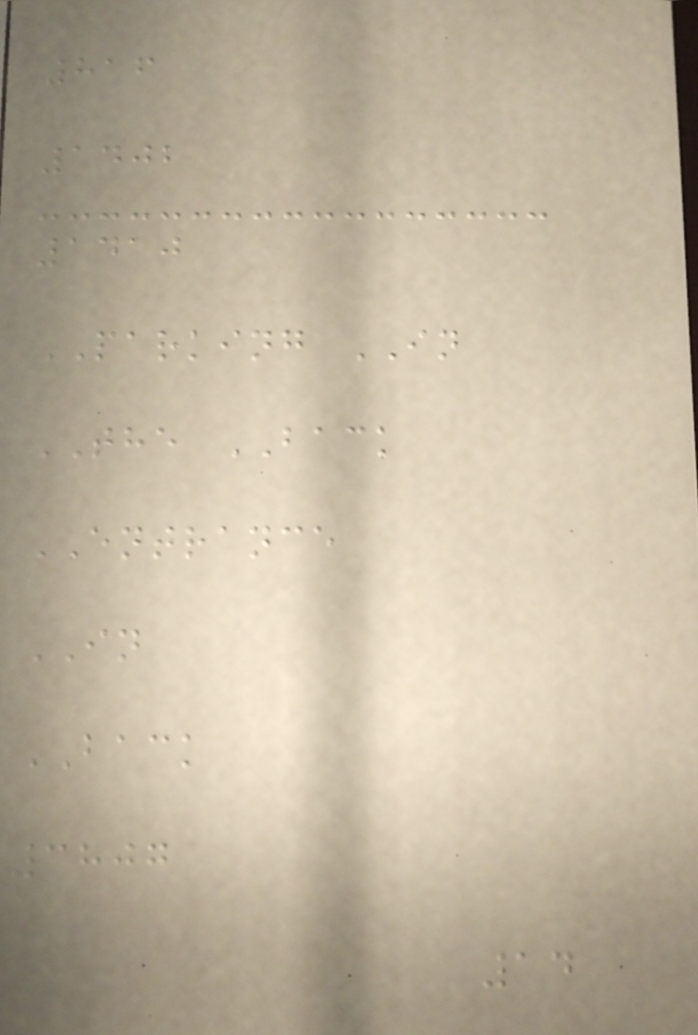816
1402
1410
PARKING IN
THE BACK
ENTRANCE
IN
BACK
3807
14
